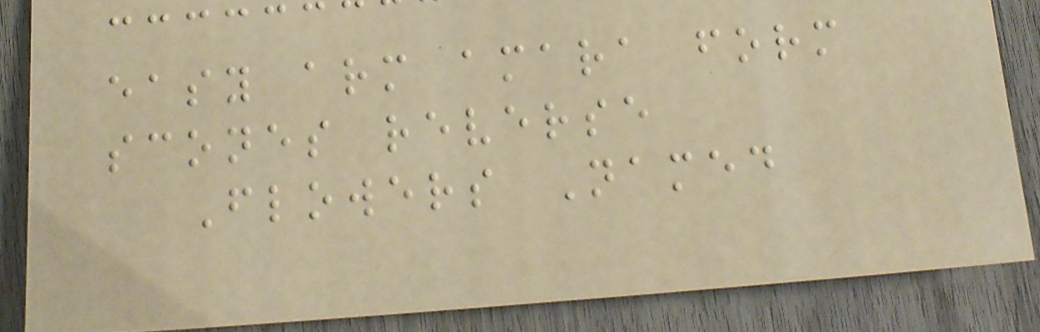easy arm amara form
scones reverse
Flowers Named
